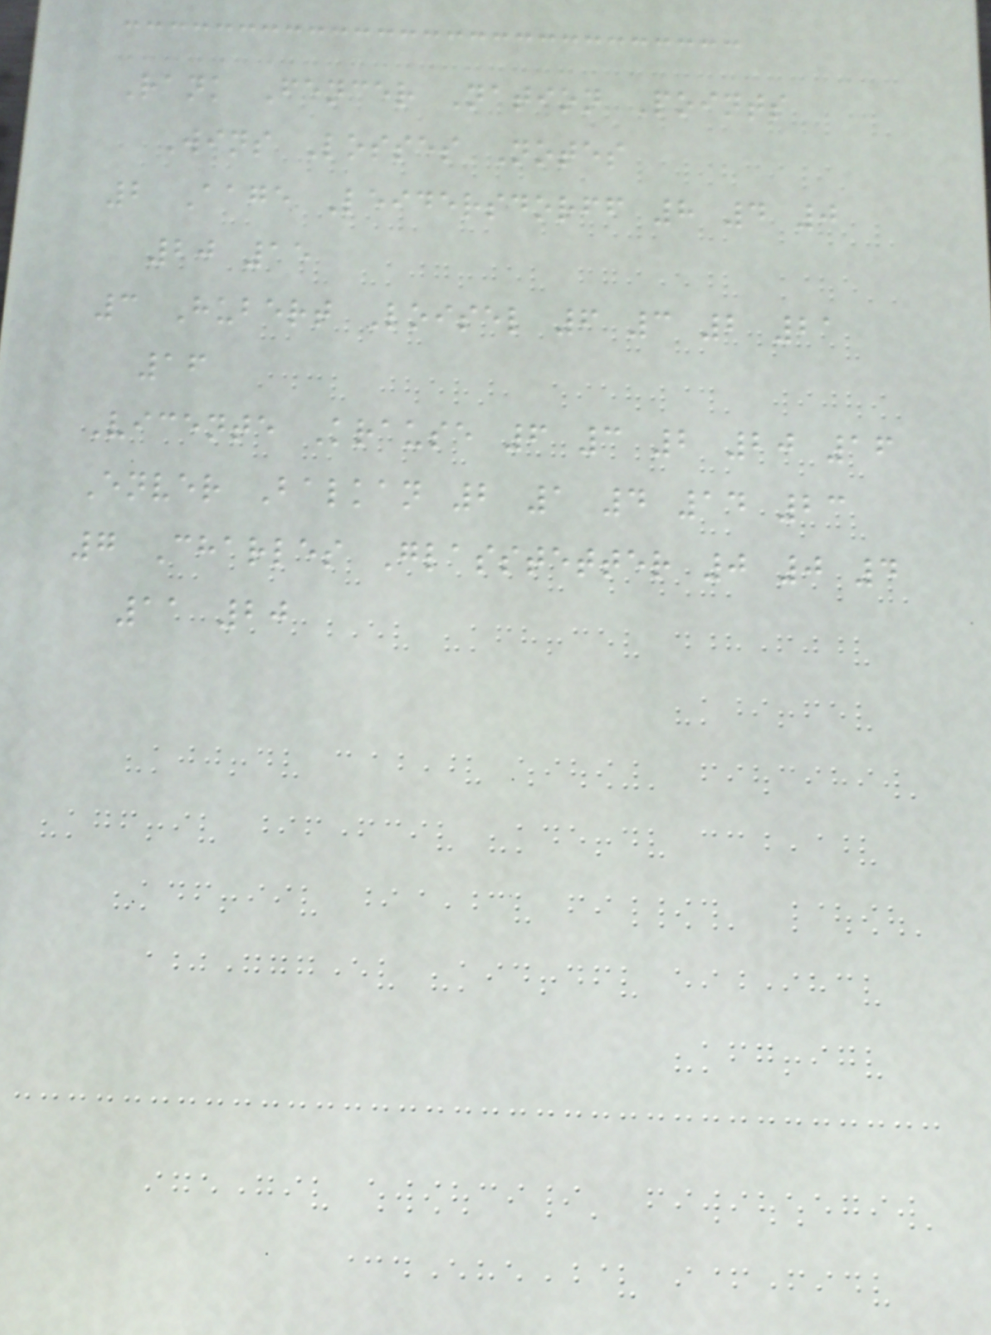Rank Fencer Nation Points
Wins Losses Notes
2 Aage Leidersdorff 8 4 0
20 15
3 Hubert Loisel 6 3 2 21
16
Vicente Krause 6 3 2 20 16
Enver Balkan 2 1 4 14 23
7 Charles Glasstetter 0 0 4
11 20
